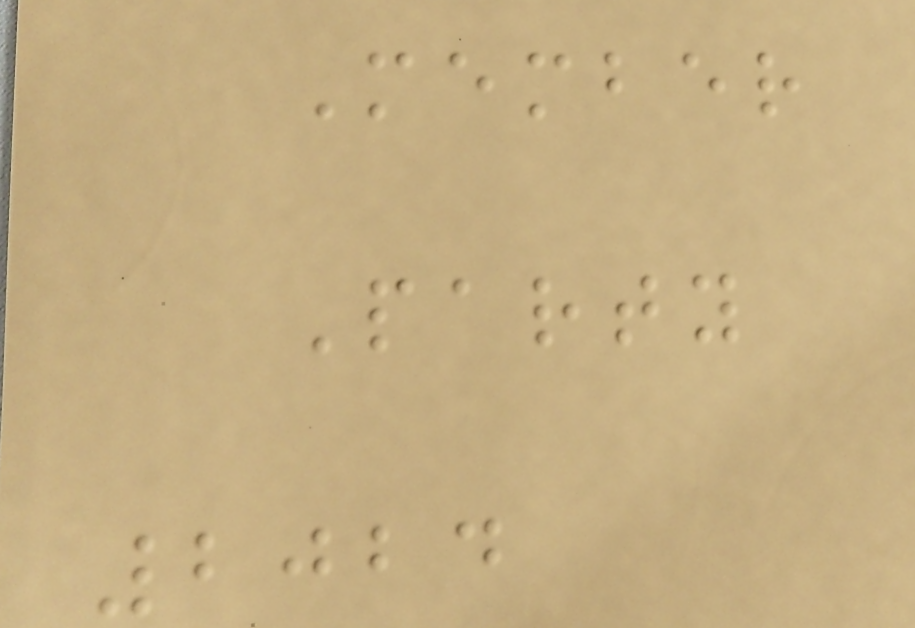Member
Party
2024
